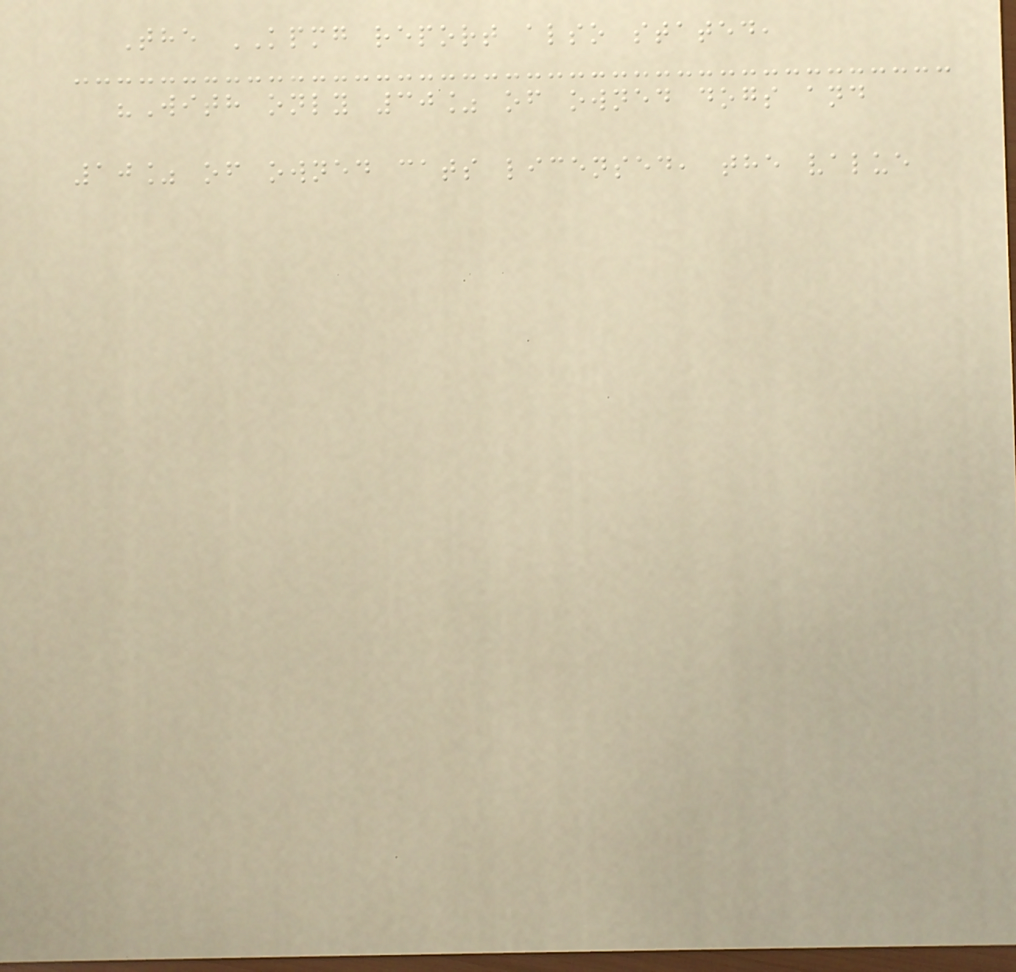The KPMG report also stated,
"With only 30% of owned dogs and
10% of owned cats licensed, the value
